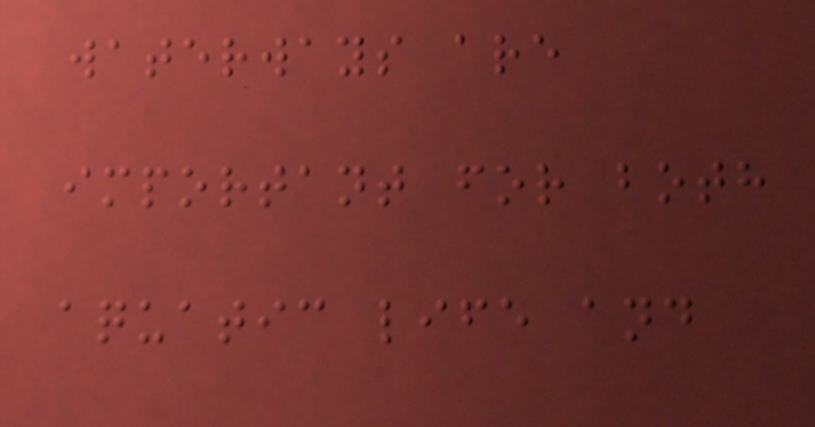waterways are
important for both
aquatic life and
